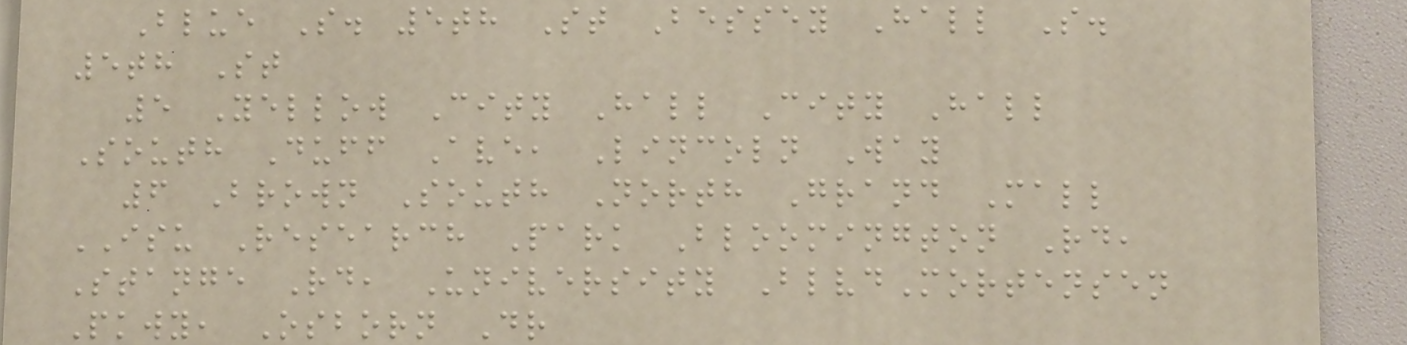Blue S. 5th St Bessey Hall S.
5th St
5 Yellow City Hall City Hall
South Duff Ave, Lincoln Way
6 Brown South North Grand Mall
ISU Research Park Bloomington Rd,
Stange Rd, University BlvdMortensen
Pkwy, Osborn Dr
